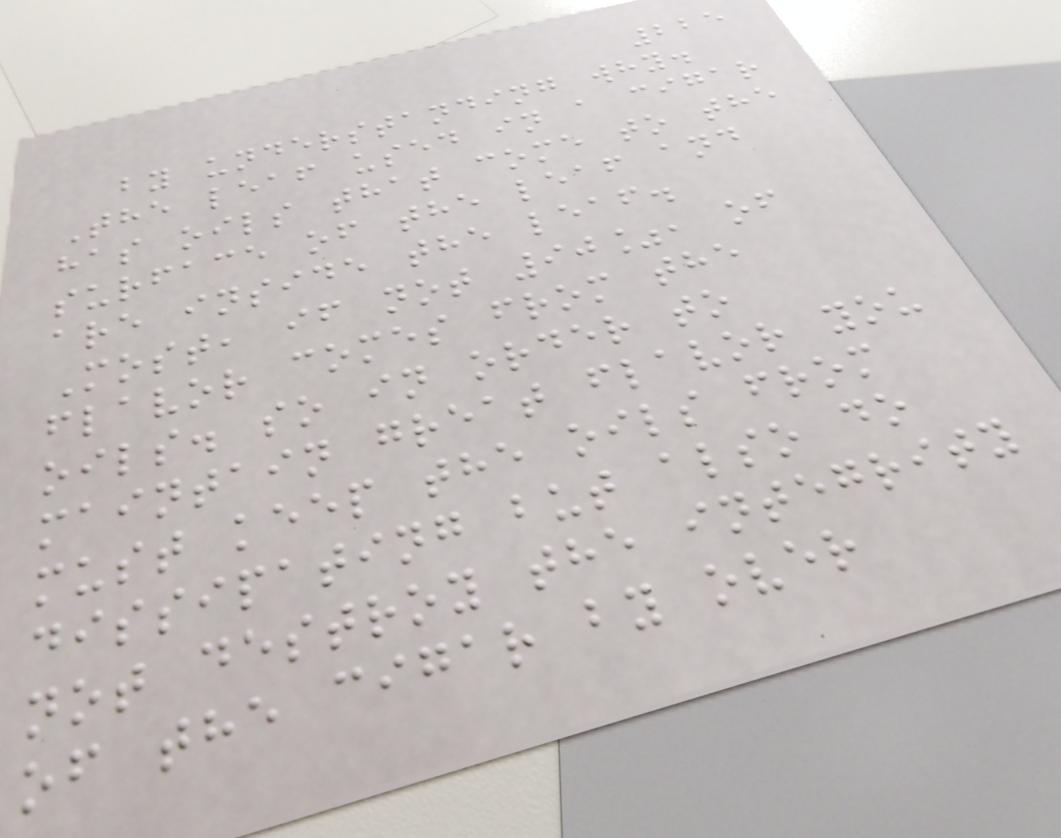225
by understanding why.
The leaf used in a cigar
has oils that come to the
surface of the leaf and
are inside the leaf.
Most, if not 90%, of
flavor comes from the
oils. so in order to
maintain great flavor you
must keep the oils from
dissipating but also do
not destroy the integrity
of the cigar by over
